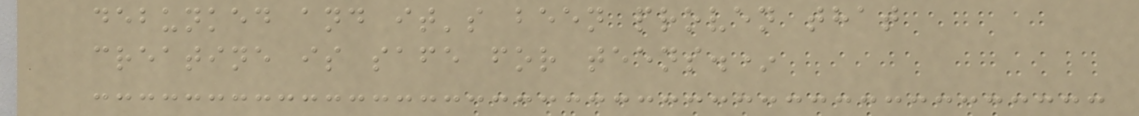debunked and it's been proven that
creatine is safe for teens.*
